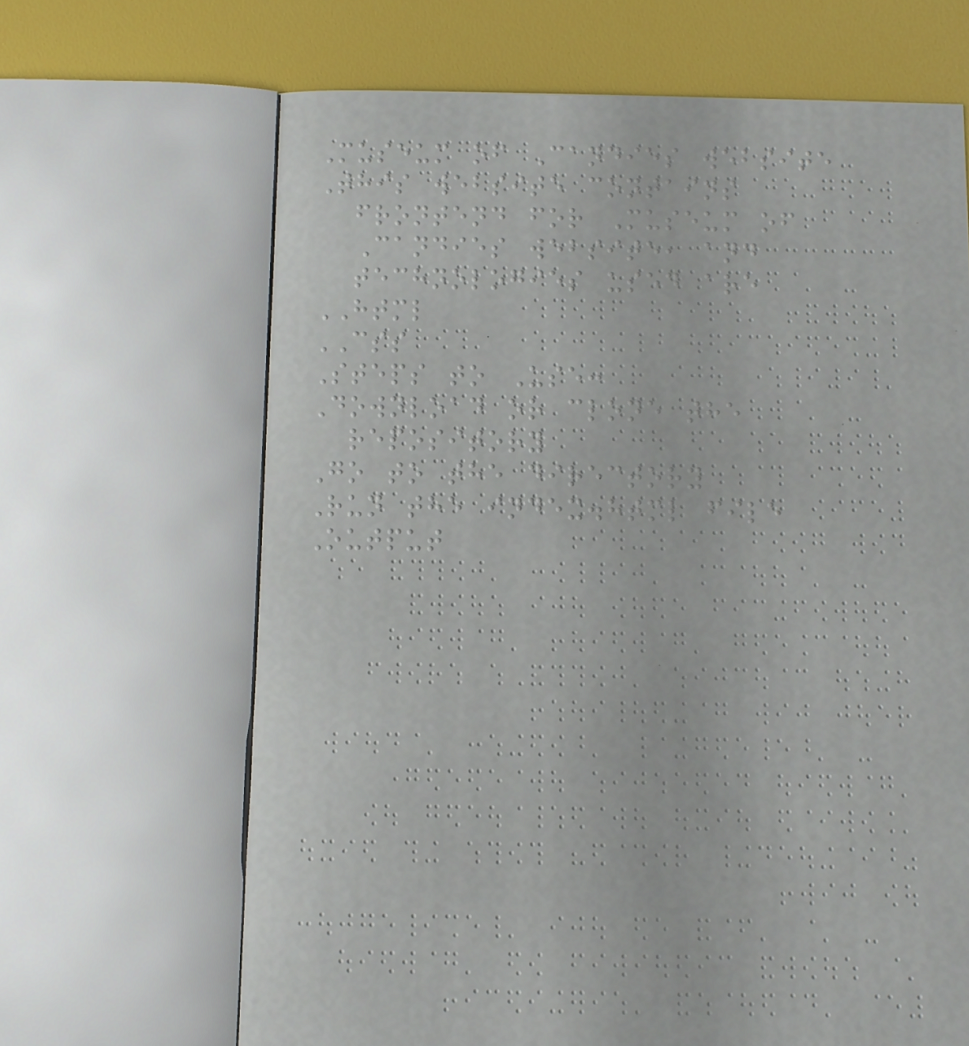Museum of Candies website
This website contains
frontend for Museum of
Candies website, and
technologies used are
HTML
CSS
Steps to Use:
Download or clone the
repository
Go to the directory
Run the index.html file
Output
